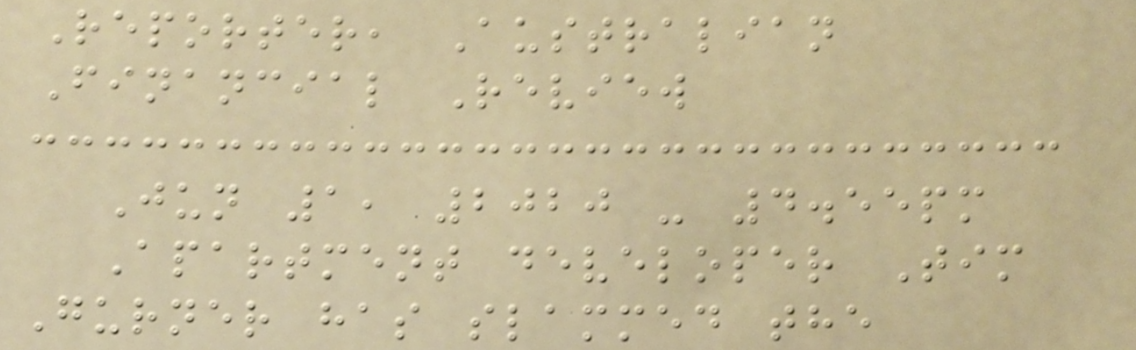Reporter, Australian
Financial Review
Jun 1, 2020 - 4.55pm
Apartment developer Tim
Gurner has slammed the
